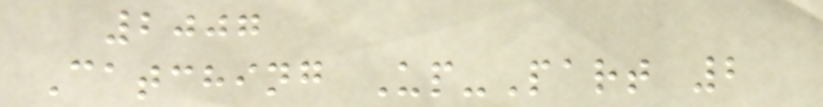2007
Catching Up-Part 2
